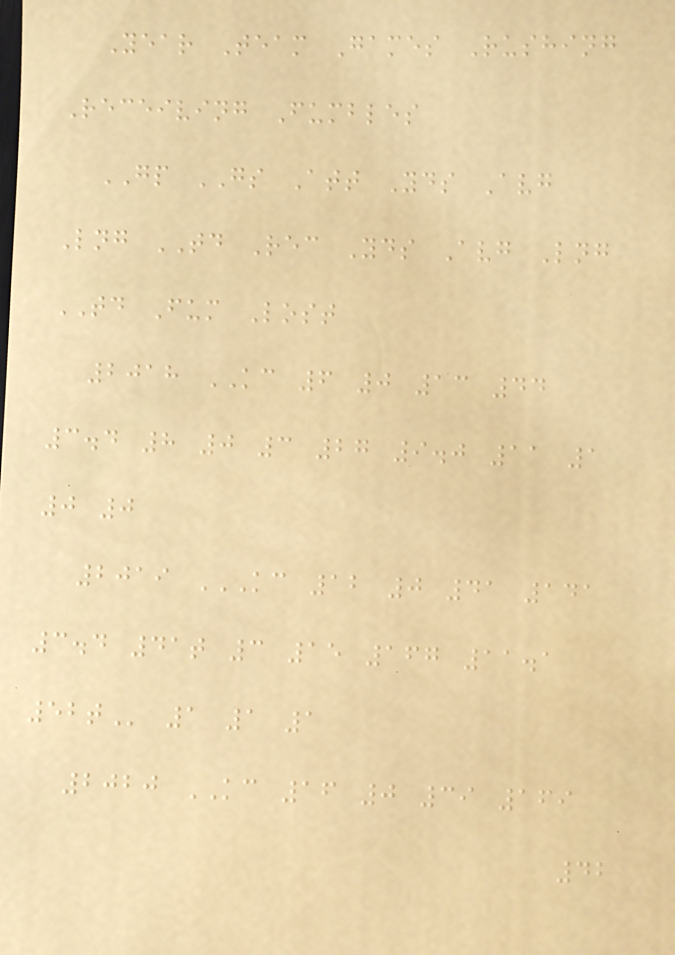Year Team Games Rushing
Receiving Fumbles
GP GS Att Yds Avg
Lng TD Rec Yds Avg Lng
TD Fum Lost
2018 KC 6 0 13 44
3.4 8 0 3 27 9.0 11 1
0 0
2019 KC 12 0 41 141
3.4 41T 3 15 167 11.1
52T 1 1 1
2020 KC 16 0 39 169
42
